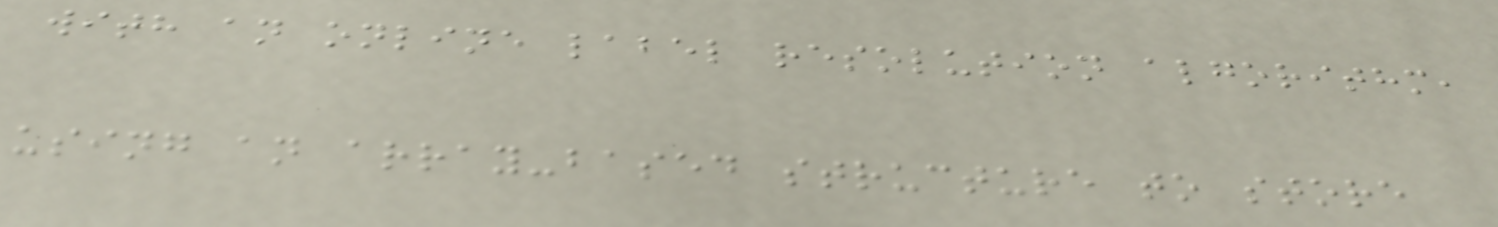with an online label resolution algorithm,
using an array-based structure to store
